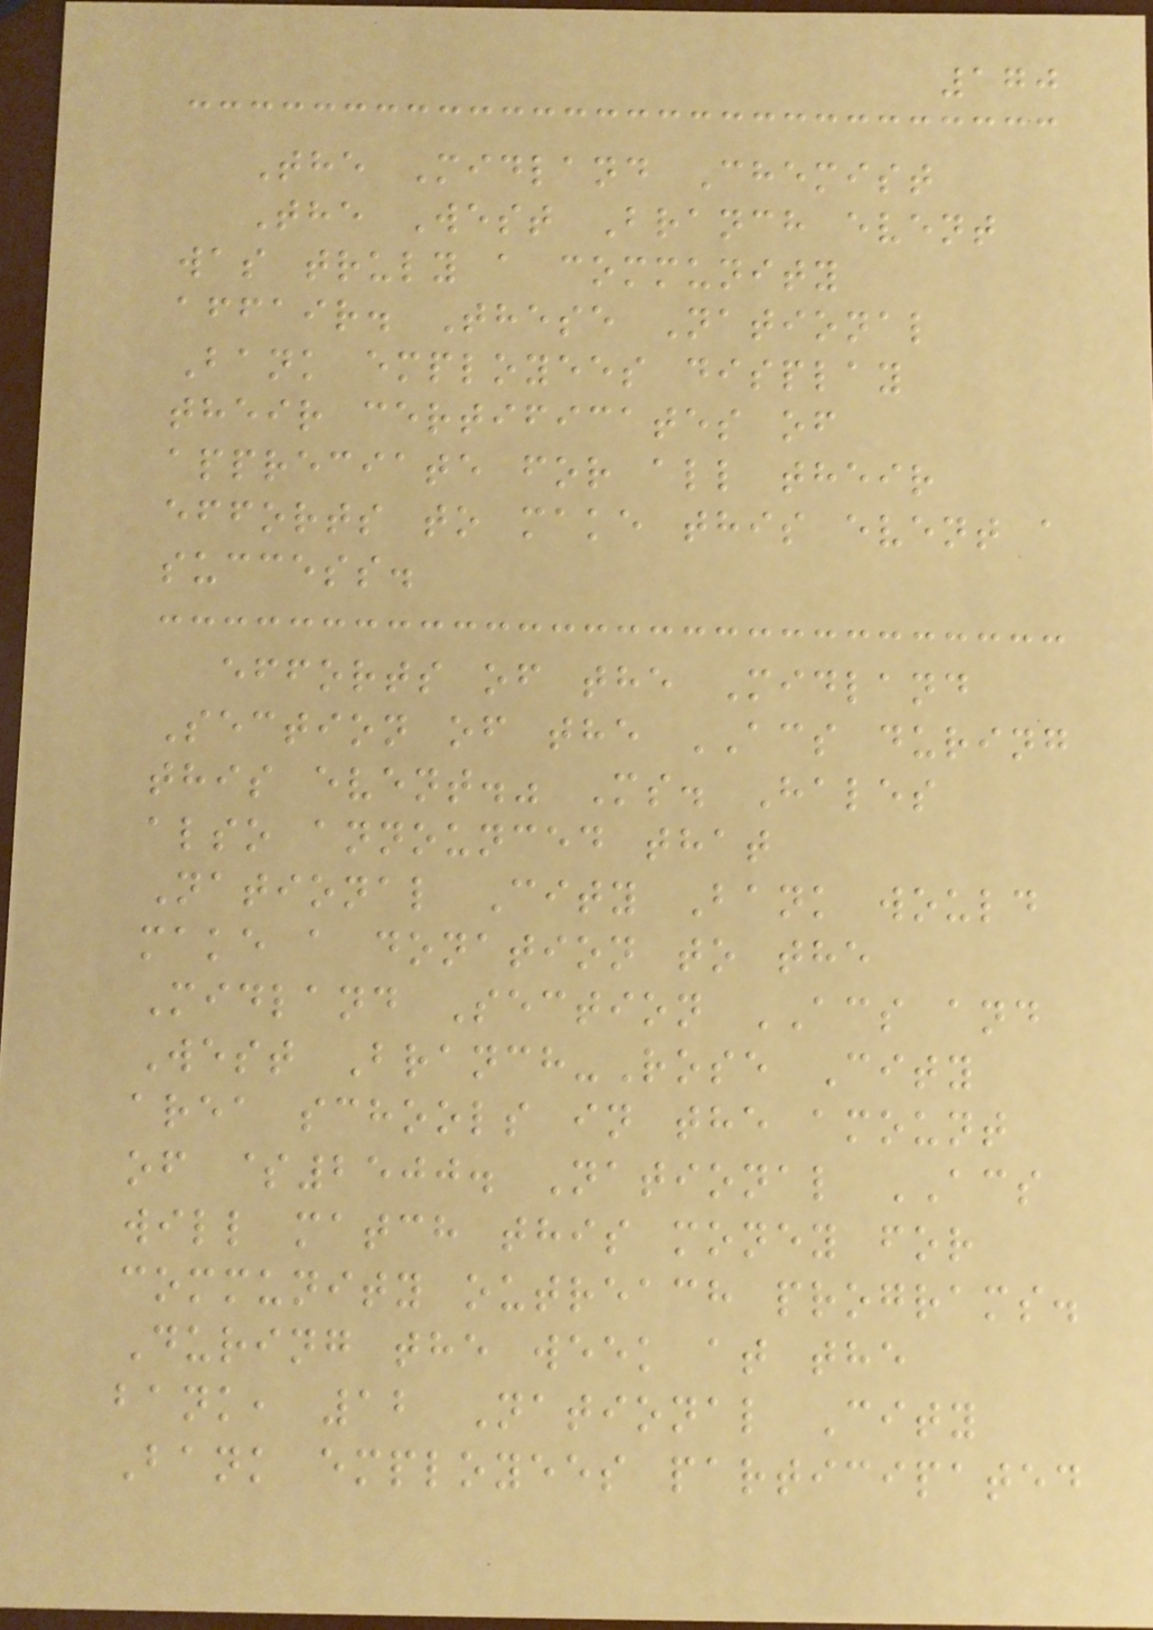170
The Midland Chemist
The West Branch event
was truly a community
affair. These National
Bank employees display
their certificates of
appreciate for all their
efforts to make this event a
success.
efforts of the Midland
Section of the ACS during
this event." Ms. Hales
also announced that
National City Bank would
make a donation to the
Midland Section ACS and
West Branch-Rose City
area schools in the amount
of $2500. National ACS
will match this money for
community outreach programs.
During the week at the
bank, 12 National City
Bank employees participated
